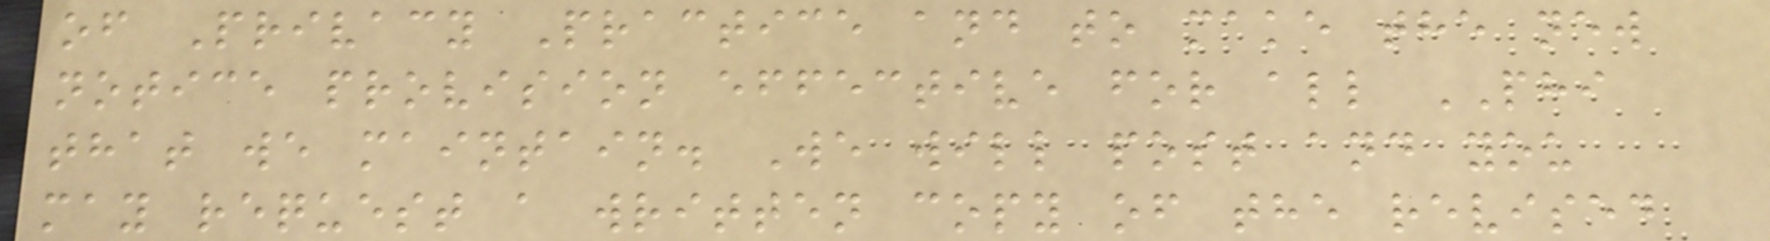of Privacy Practice and to make the new
notice provision effective for all PHI
that we maintain. We will post and you
may request a written copy of the revised
